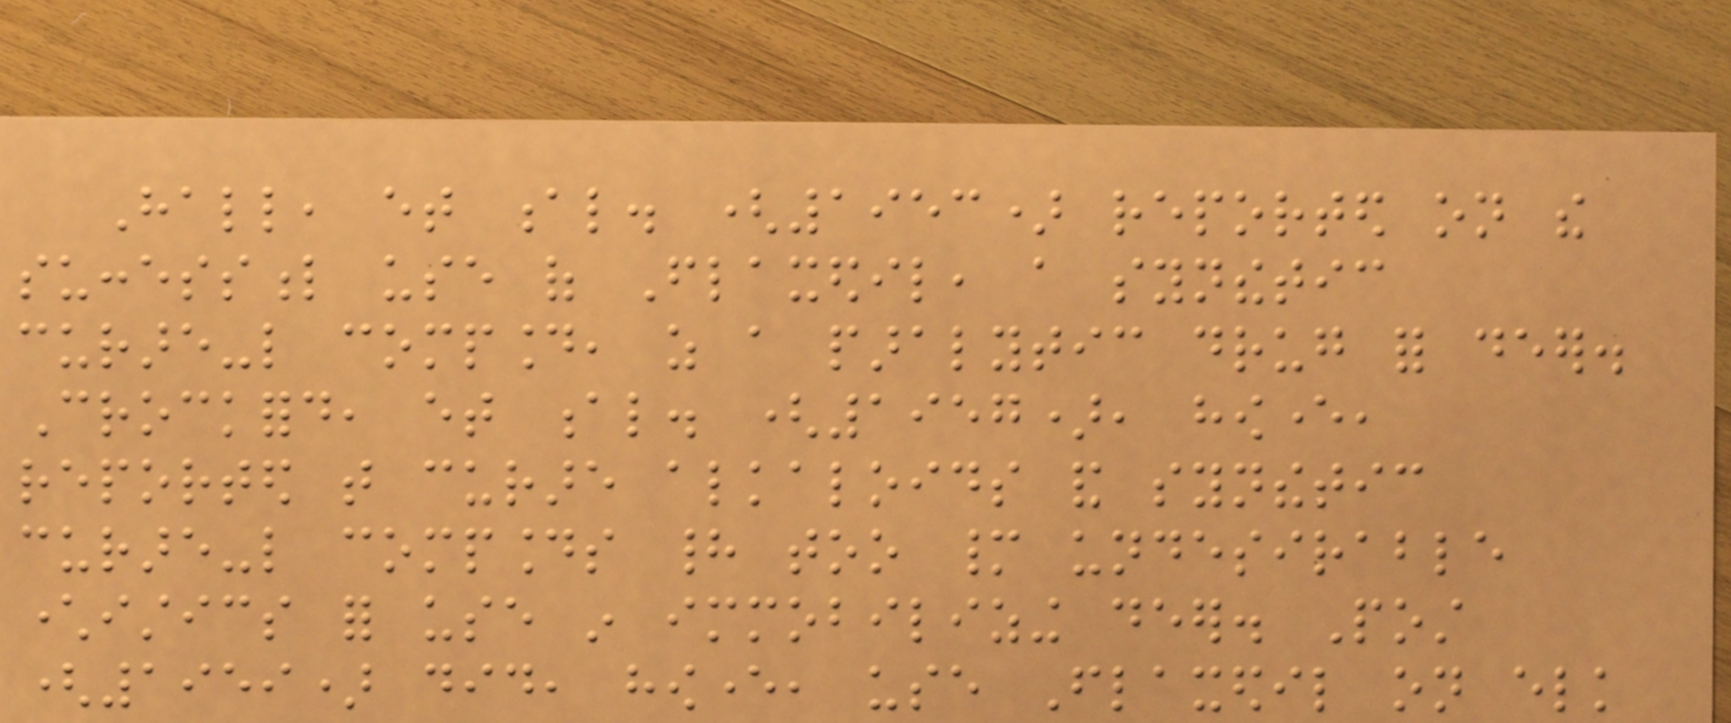Hall, et al. (1953) reported on the
successful use of Flaxedil, a synthetic
curare-like compound, as a paralytic drug for deer.
Crockford, et al. (1957), however,
reported that curare alkaloids and synthetic
curare-like compounds had too many undesirable
characteristics for use in immobilizing deer. Post
(1959) did, however, use Flaxedil on elk
